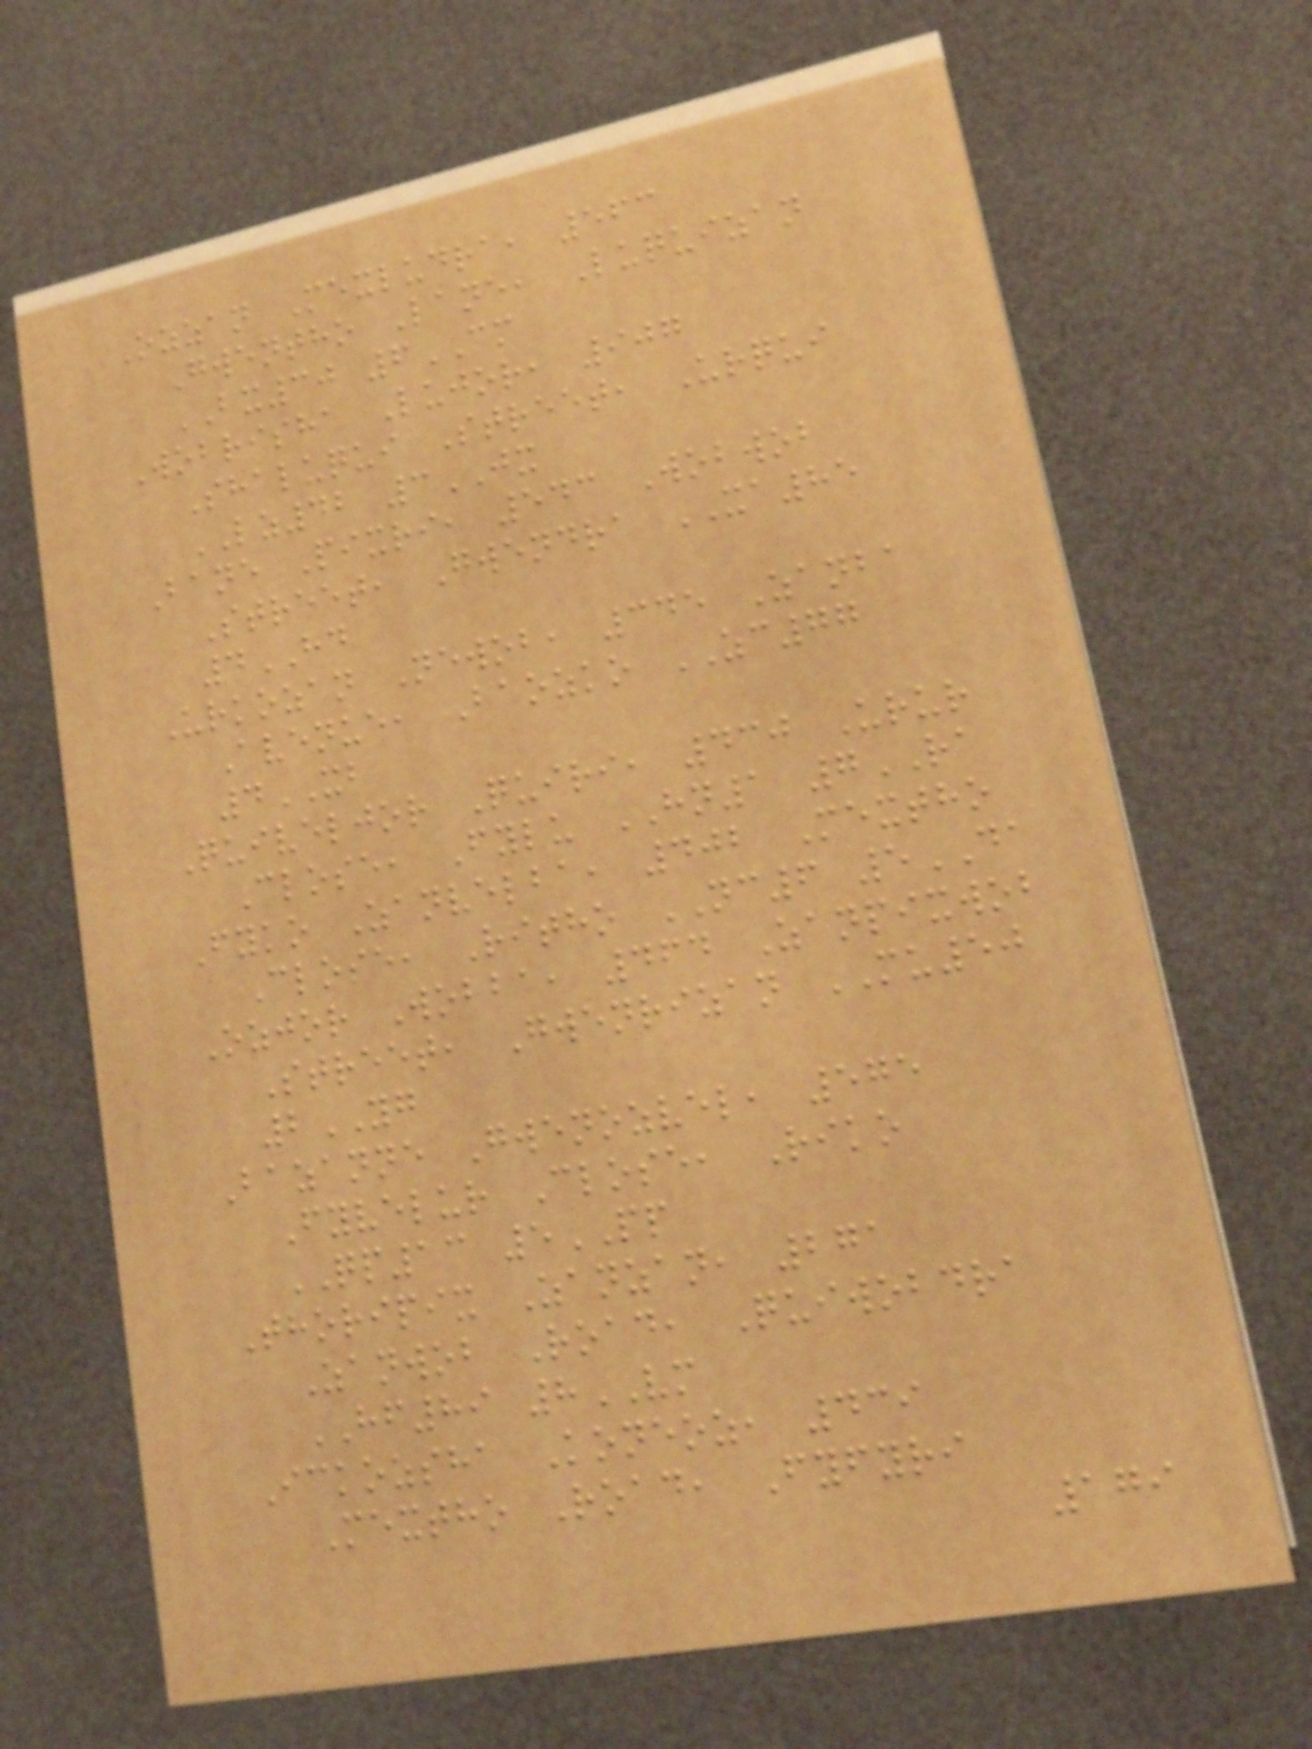Ozzan Mexludra, 563
Gwentho Lane, Luquizan
BX30 6CM
Wobrisha Lujor, 907
Shaluqui Street, Urqui
LZ42 3JX
Bane Pixri, 543 Wobwob
Street, Gwendra XA85
4HD
Urkozan Newob, 345 Zanba
Avenue, Baozko ZC77
4XB
Quiveljor Quiri, 430 Urur
Close, Fylu HN1 7RA
Fyko Zanvelba, 402 Mextho
Close, Ritho NC6 5DA
Ozjor Wobba, 464 Zanpixwob
Street, Gwenrizan MU50
2YG
Bazanne Gwenozvel, 575
Fyvelur Close, Riko
QP13 5PP
Thoripix Zanzan, 271
Zanwob Road, Quiwobdra
HF89 8VM
Ickozsha Koneoz, 439
Mextho Road, Fyfyri
179
